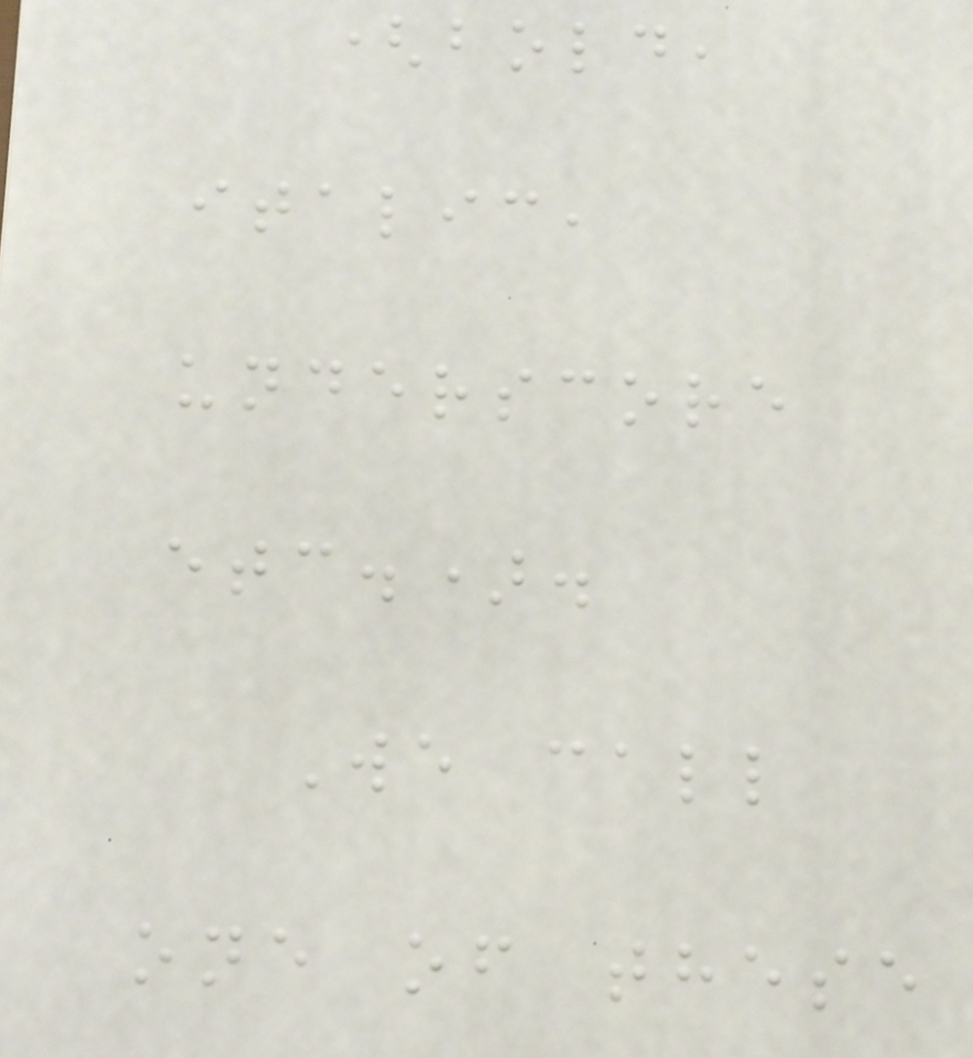(bold,
italic,
underscore
etc.).
We call
one of these
